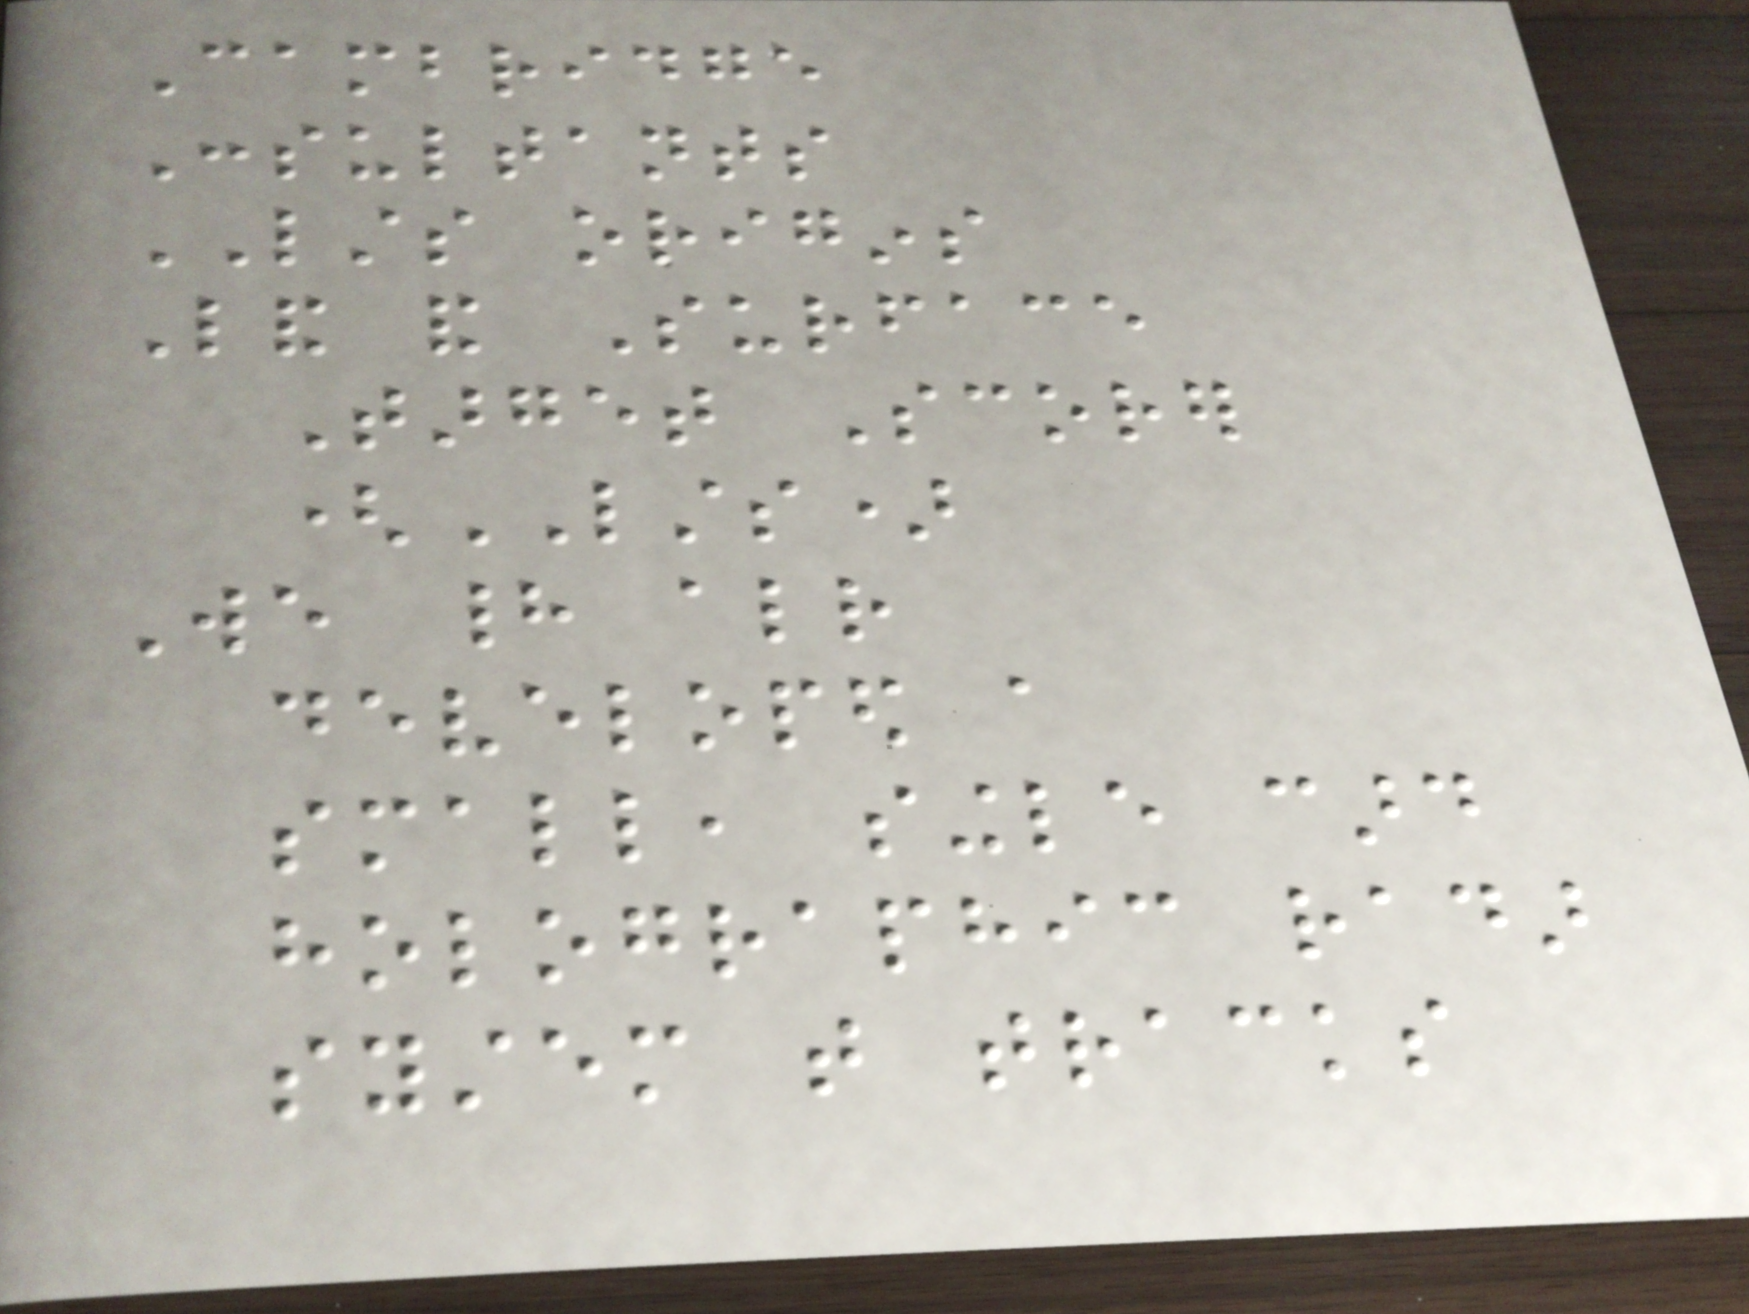Cambridge
Consultants
LSTS origins
Land and Surface
Target Scorer
(LSTS)
We had already
developed a
small, single card
holographic radar
system that tracks
